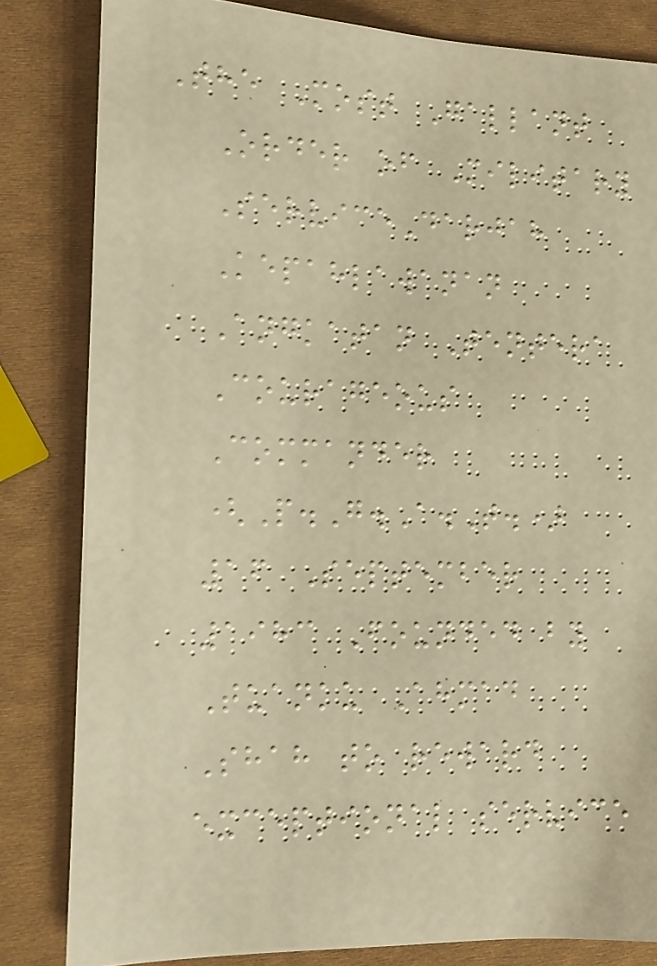The Most Gallant
Order of Military
ServiceDarjah
Kepahlawanan
Angkatan Tentera
Courageous
Commander
(P.G.A.T.)
16 September
1983 Founded by
Tuanku Ahmad
Shah to reward
exceptional service
